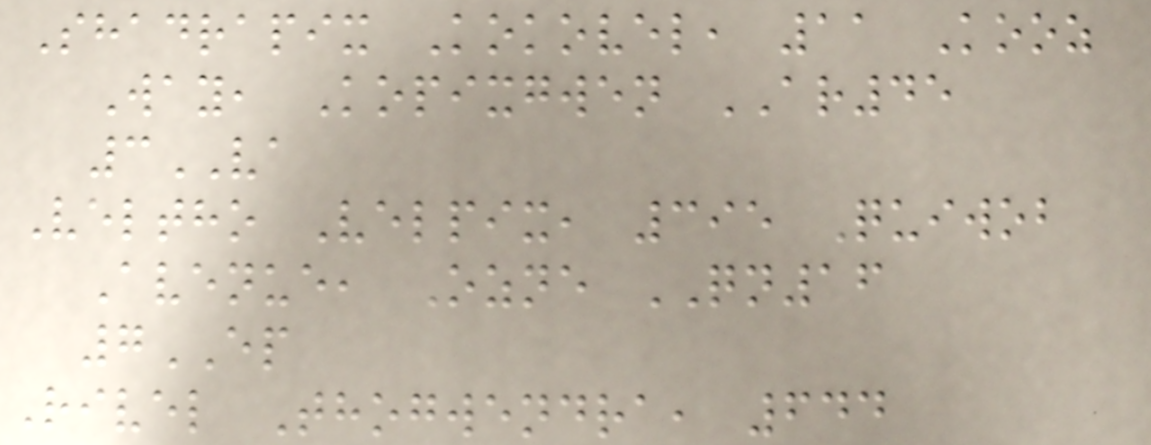Shadrapix Kokovel, 11 Kooz
Way, Kopixgwen AR45
3VA
Veltho Velpix, 395 Quiwob
Avenue, Ozne QN16
7EP
Rivel Thogwendra, 644
